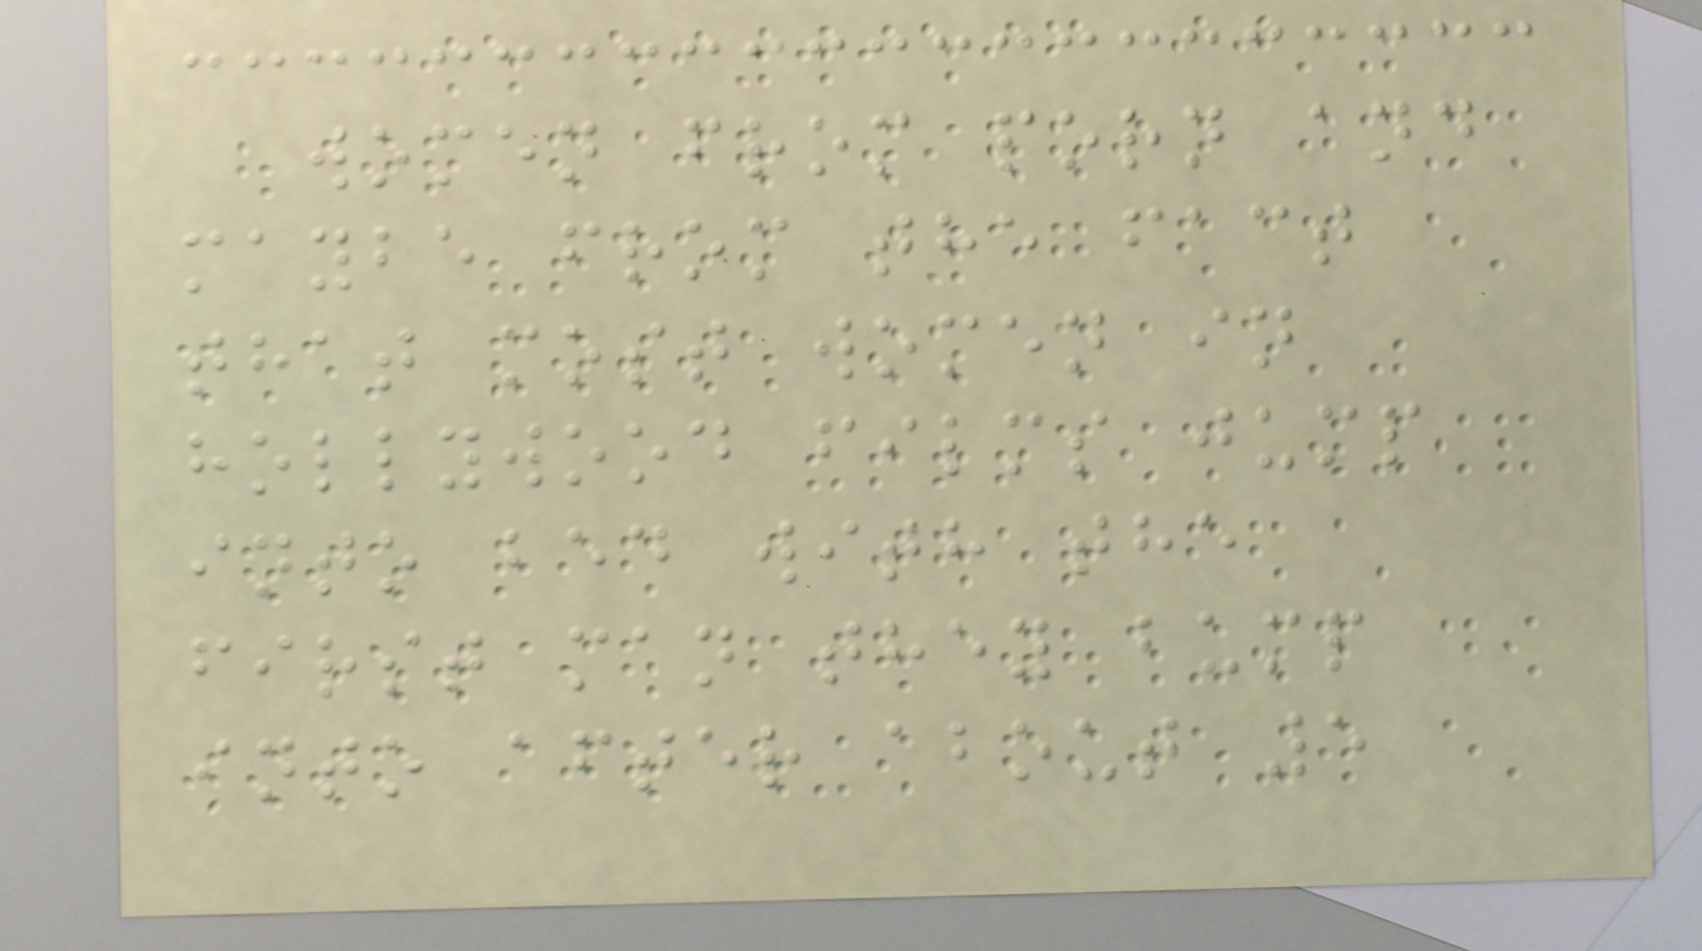women from porn and
maybe from the fact
that most women in
hollywood films jump
into bed with the
first man they bump
into after about 5
